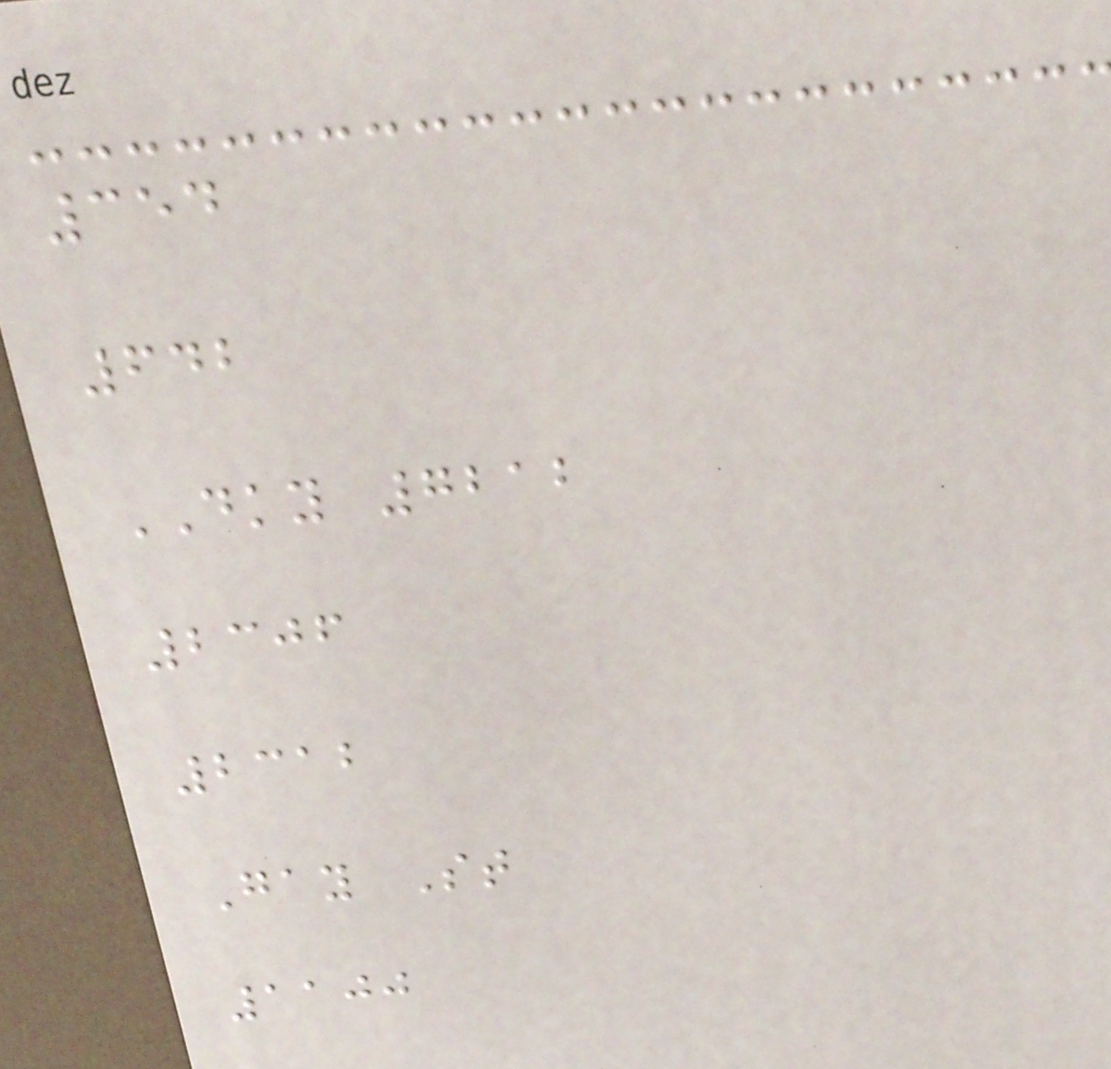354
642
DKY 7212
2306
2312
Gay St
1100
